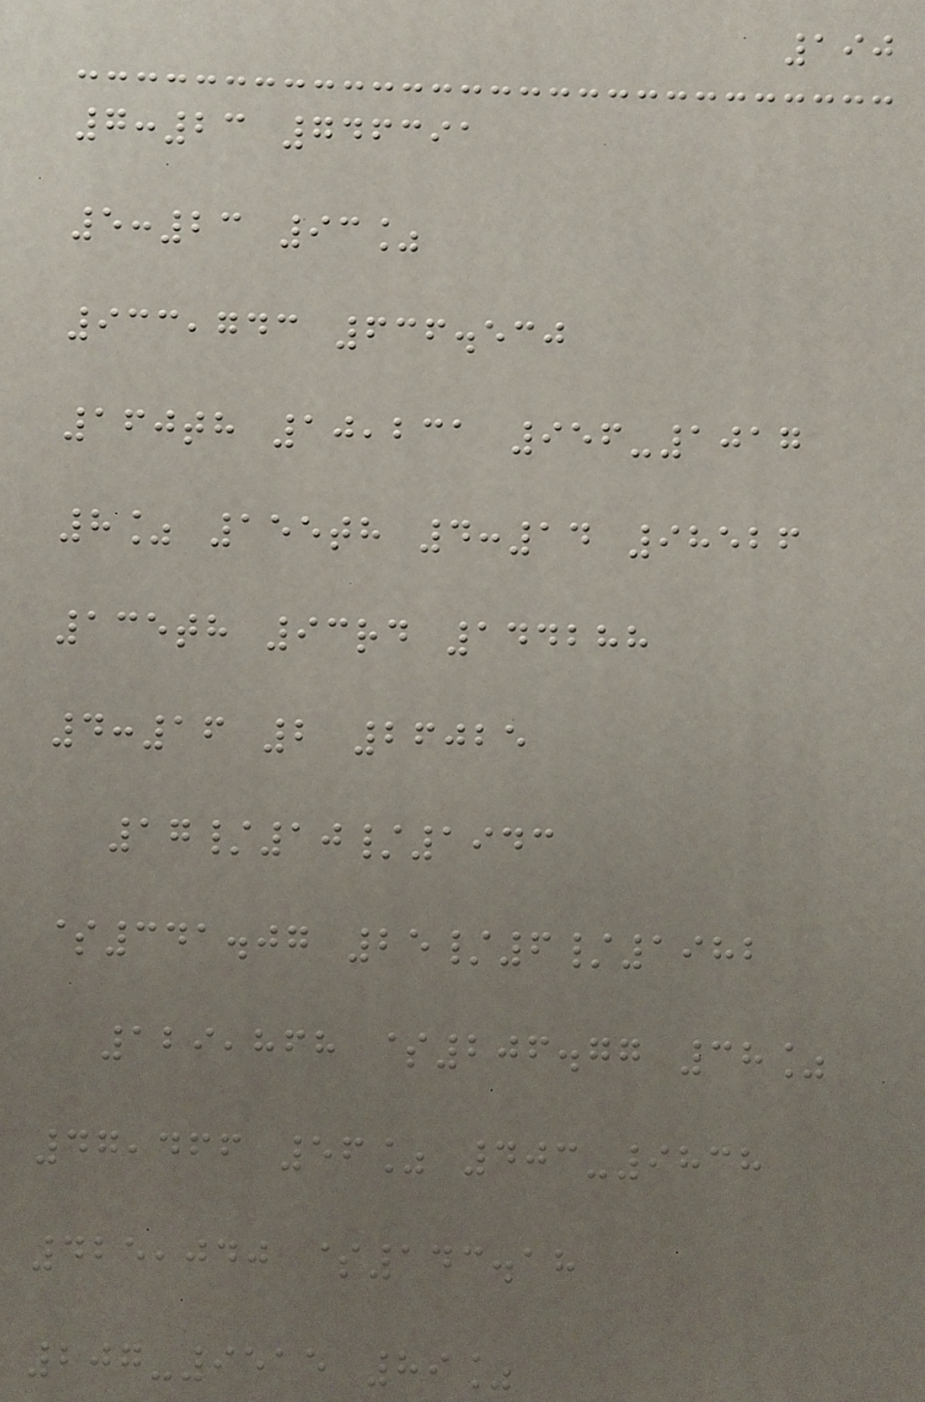190
7:23 746391
5:23 93%
933,743 636.530
160th 10,231 956-1017
8% 155th 4:14 98526
135th 93rd 144288
4:16 2 26025
17/10/1943
$341.07 25/6/1982
129,868 $206.77 38%
47,466 56% 403-9838
425,040 $143.18
207-9515 89%
